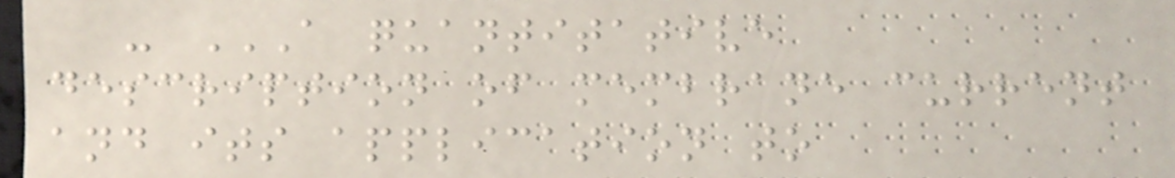- A QUANTITATIVE
DESCRIPTION OF MEMBRANE CURRENT
AND ITS APPLICATION TO
